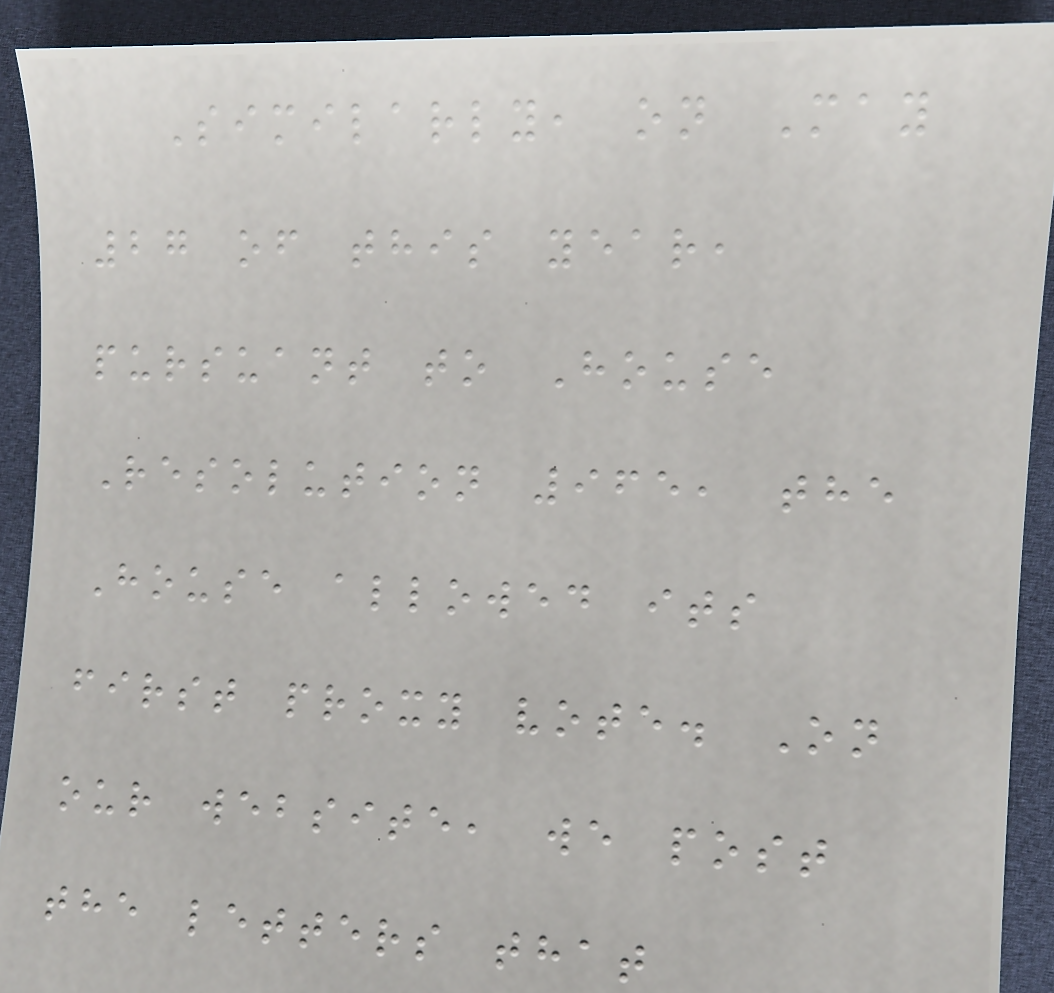Similarly, on May
27 of this year,
pursuant to House
Resolution 965, the
House allowed its
first proxy vote. On
our website, we post
the letters that
